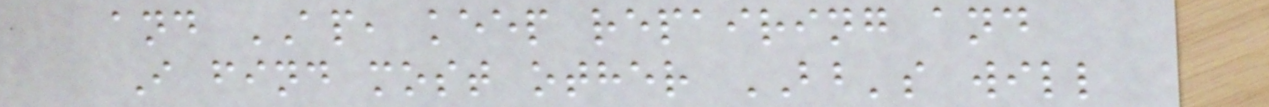and AP, keep repairing and
I find most other BB's will
